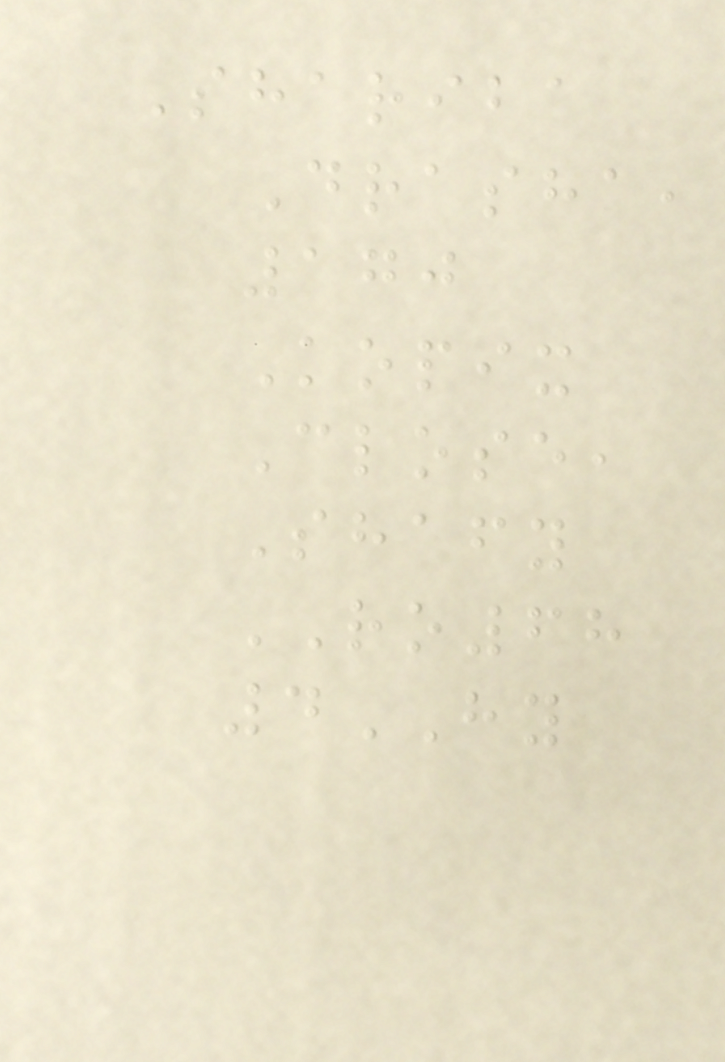Shariba
Drasha,
170
Kopix
Close,
Shafy
RO68
4HY
